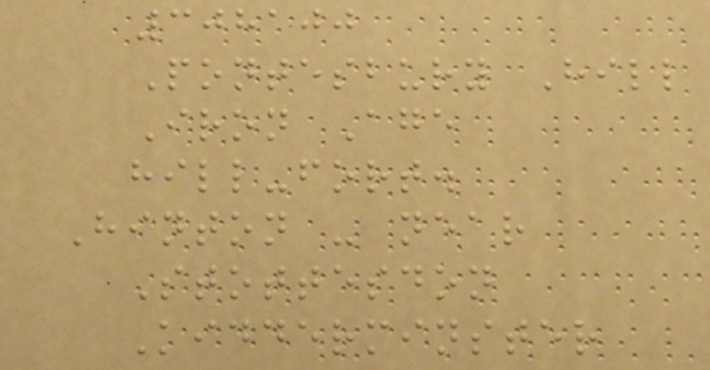308100
Pontesbury Hill
Iron Age
hill-fort.
Hinton - near
Stottesdon
Kidderminster
